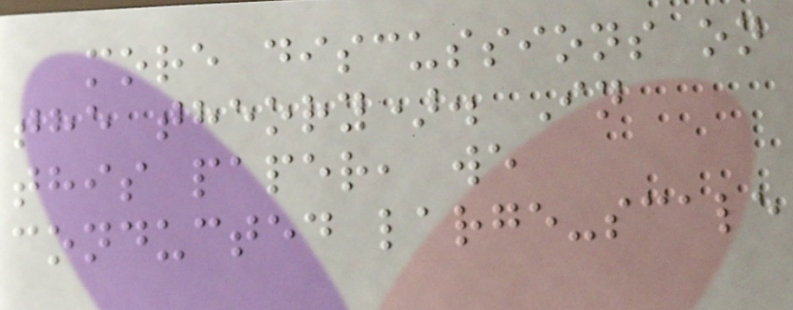more discussions on
the theory). In
this paper, we
conducted large-scale
